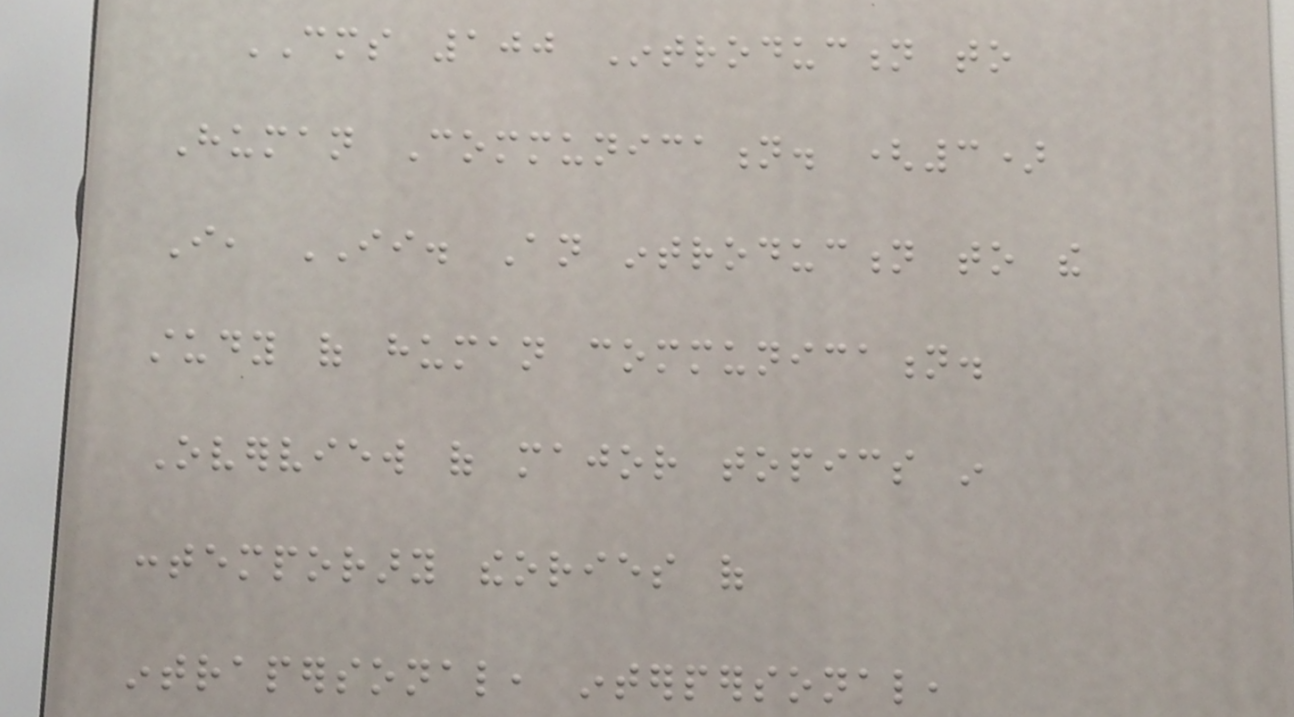CMS 100 Introduction to
Human Communication. (3)
I, II. An introduction to the
study of human communication.
Overview of major topics in
contemporary theories of
intrapersonal, interpersonal,
